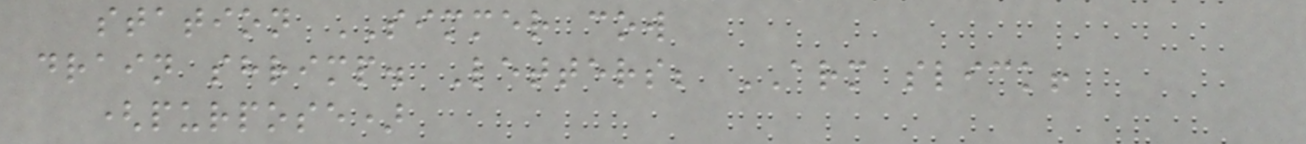station SIMMER cow
drain shrimp. Letters; ARM slick!
(purpose)
